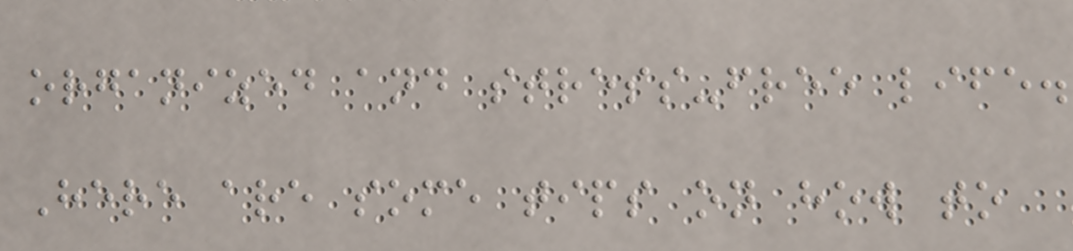organized and stress-free life.
Here are some tips on how to
